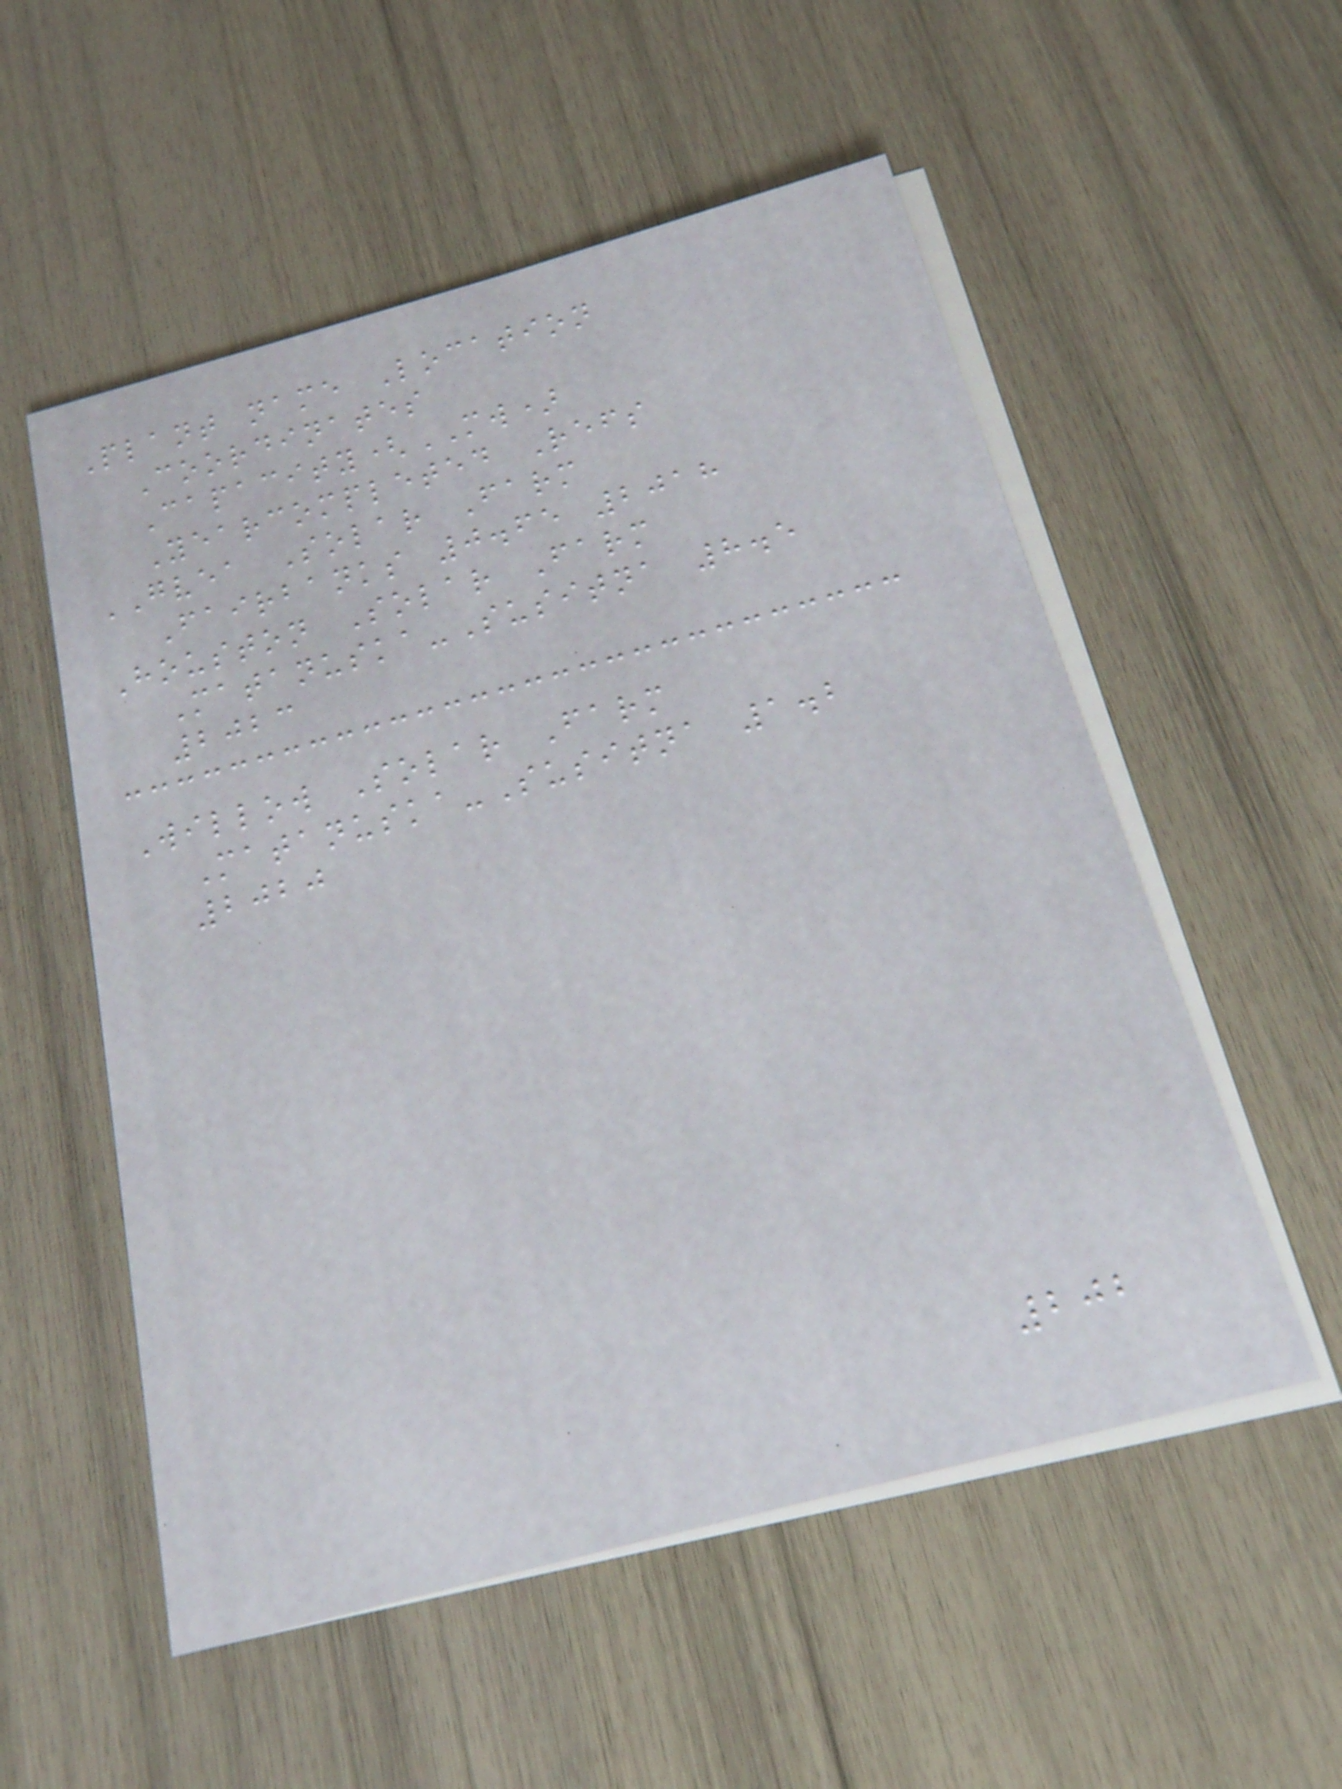Plant name Location
Coordinates
Capacity(MW)
Yearcompleted Refs
GVEA Solar Farm
Fairbanks 0.65 2018
Houston Solar Farm
Matanuska-Susitna 8.5
2023
Willow Solar Farm
Matanuska-Susitna 1.2
2020
202
